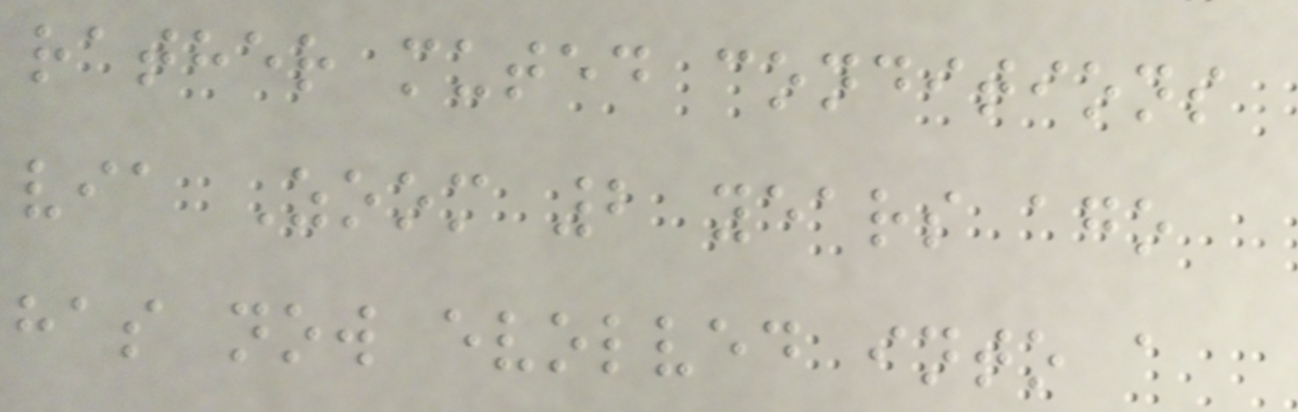rather muted conditions
via Zoom 2 years ago
has now evolved into a
